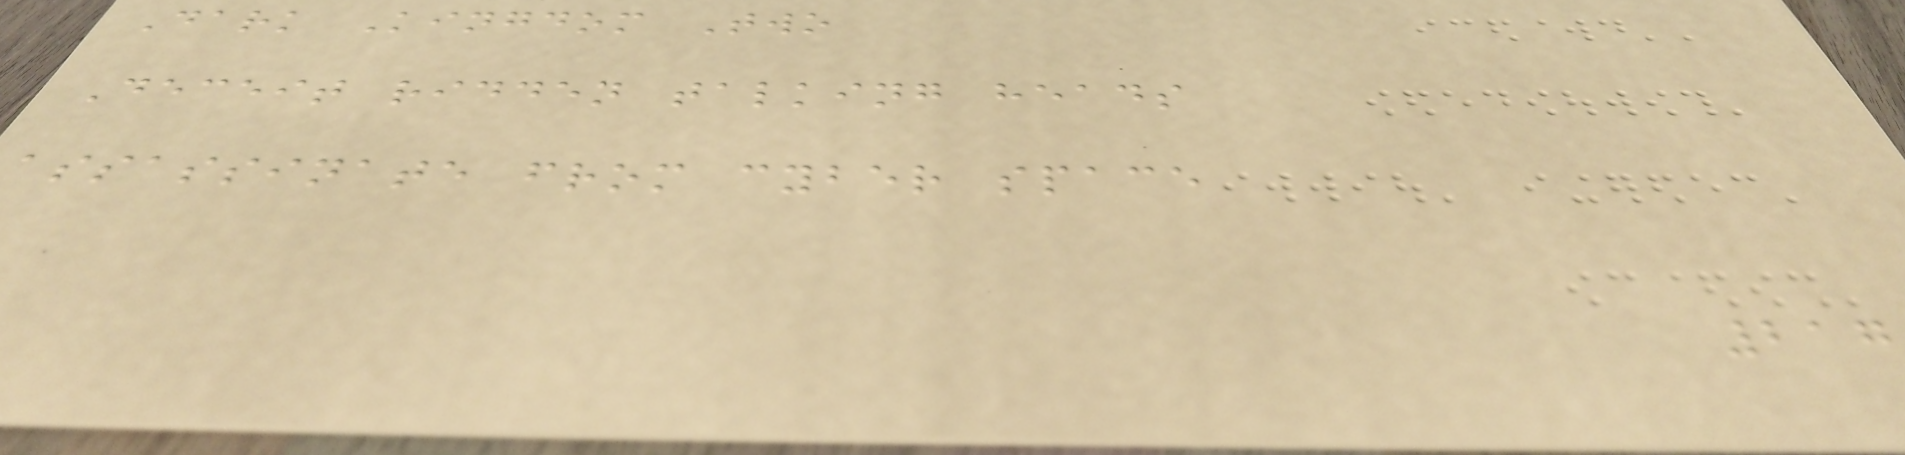Dark Kingdom Two
Deceit ridden talking heads
assassinate from cyber space
217
